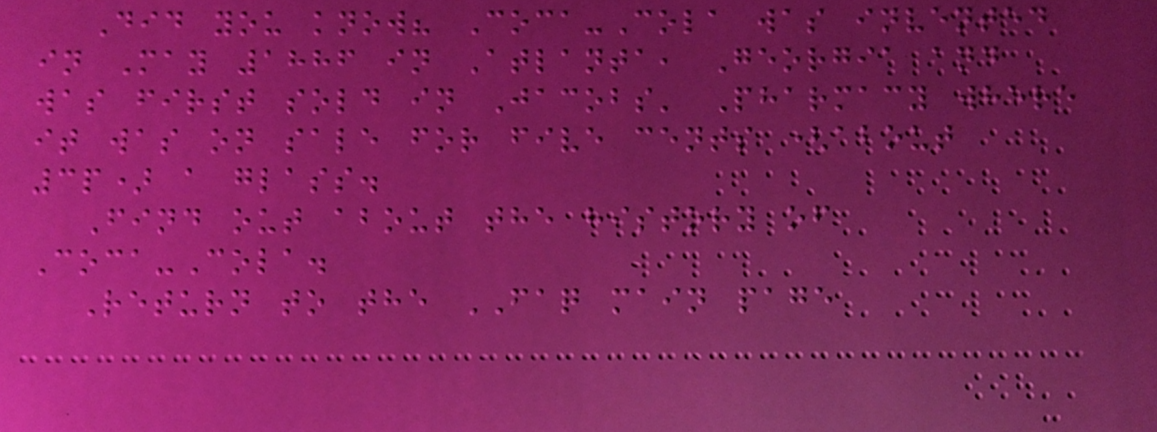Did you know? Coca-Cola was invented
in May 1886 in Atlanta, Georgia and
was first sold in Jacobs' Pharmacy where
it was on sale for five cents (about
3p) a glass.
Find out about the history of
Coca-Cola.
Return to the FAQ main page
